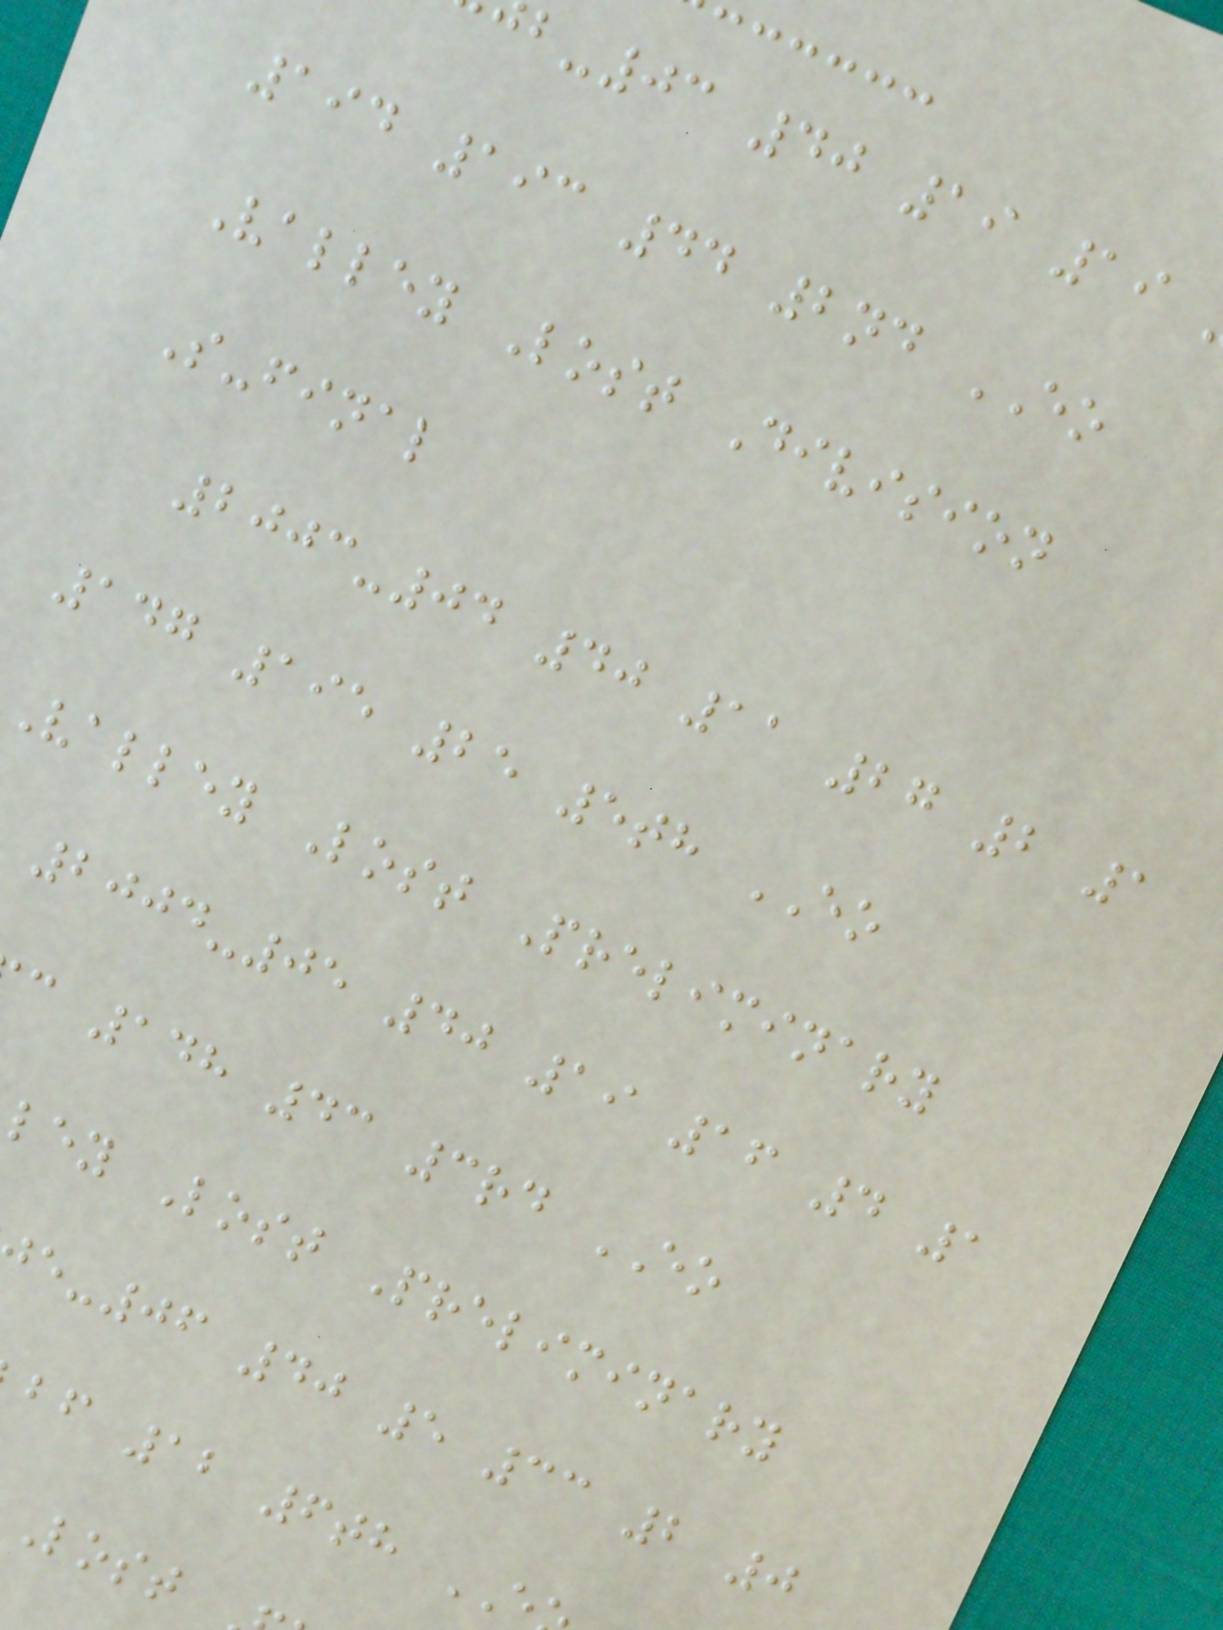-03 40 19 19
194 193 44 2nd EO
Valley Lost Division
S-final
2003-04 40 11 27 2 1
147 195 25 5th EO
Valley Lost Preliminary
2004-05 40 19 16 4 1
c 148 43 3rd EO
ley Lost Preliminary
-06 40 5 33 2 0
bf 12 6th
